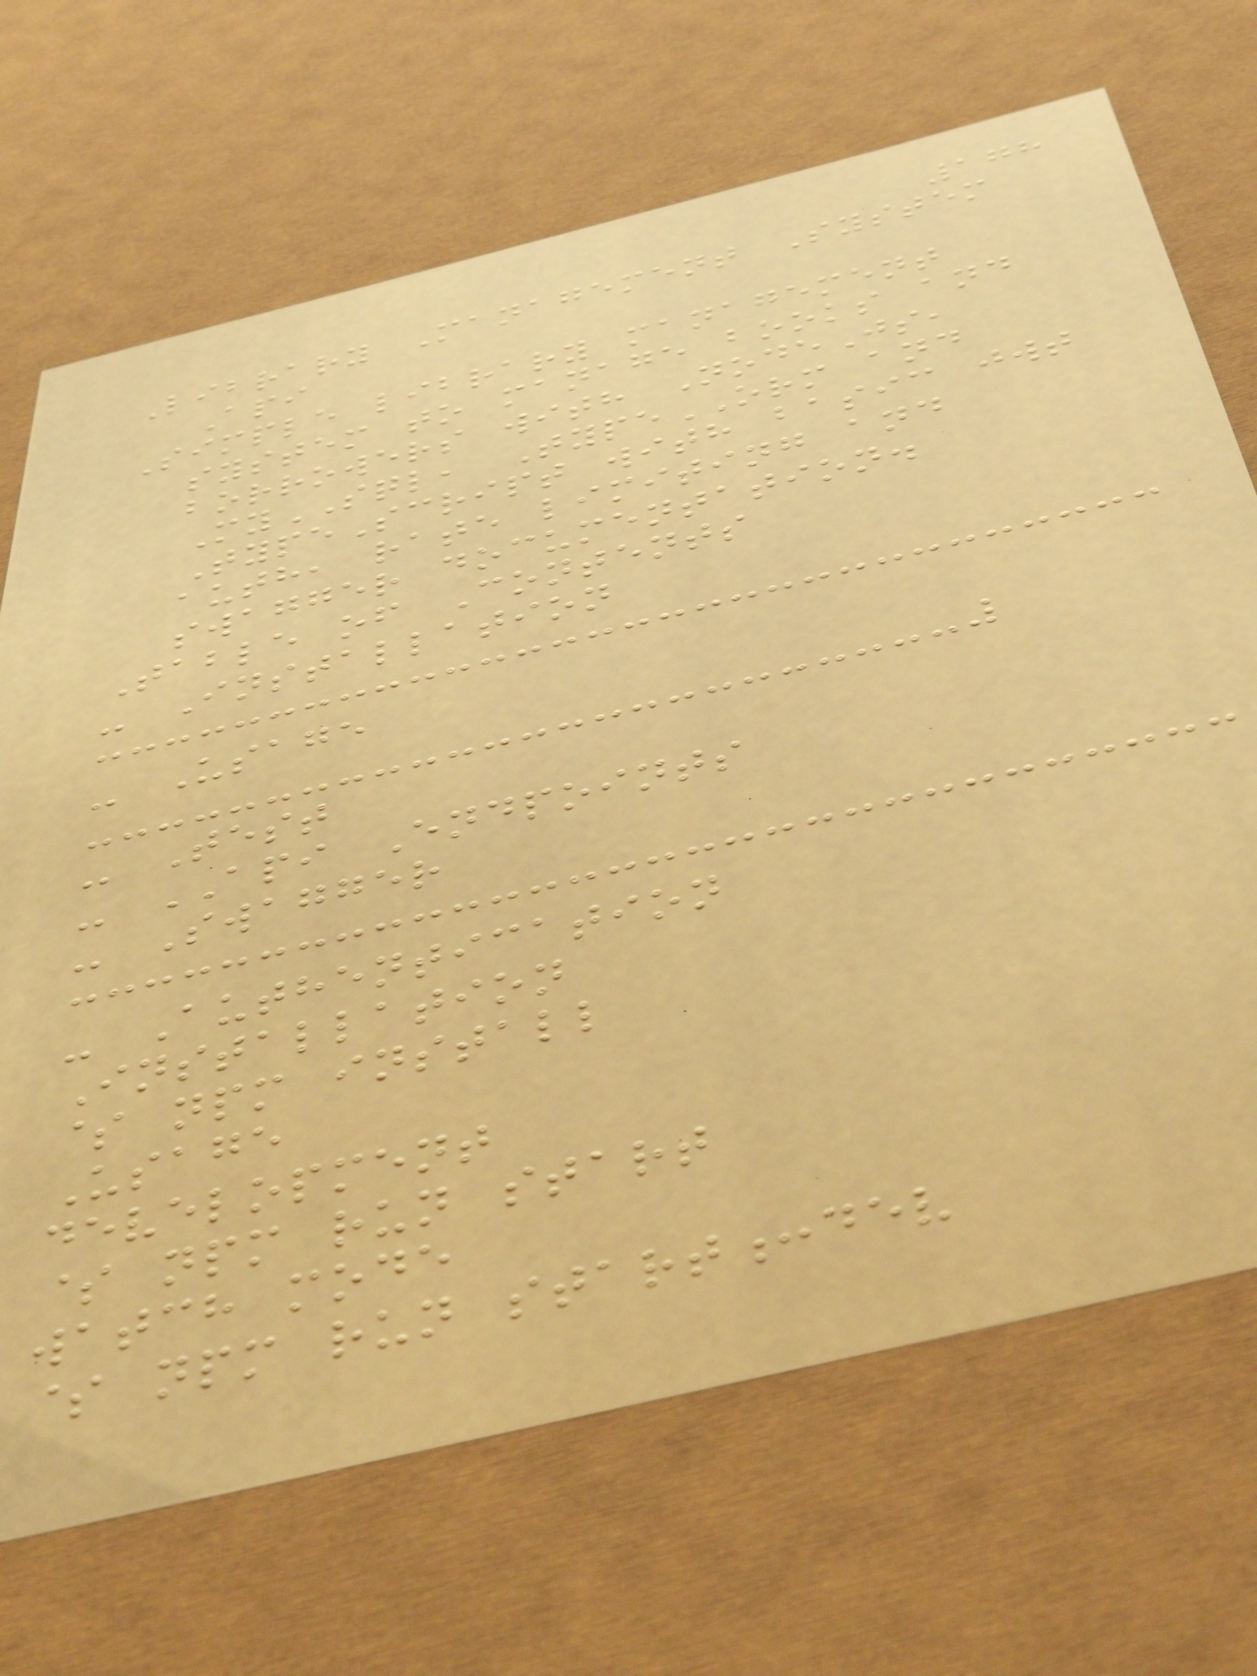178
Library Management System
Api
Simple library management
system to manage books and
borrowers with NodeJs,
MySQL, TypeORM and
TypeScript with basic jwt
auth, rate limiting and
swagger documentation.
Table of Contents
- Installation
- Usage
- Test
- API Endpoints
- Swagger
- Authentication
Installation
$ npm install
Usage
development
$ npm run start
watch mode
$ npm run start:dev
